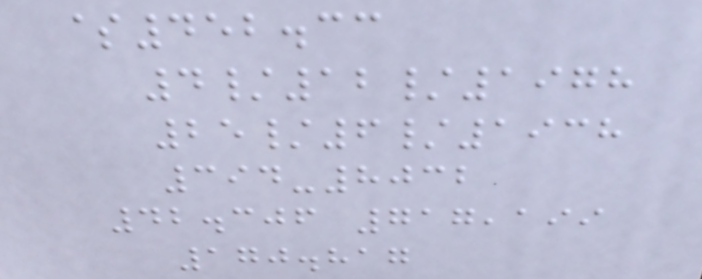$452.33
4/12/1978
25/6/1938
394-8032
42.306 717,199
170.817
